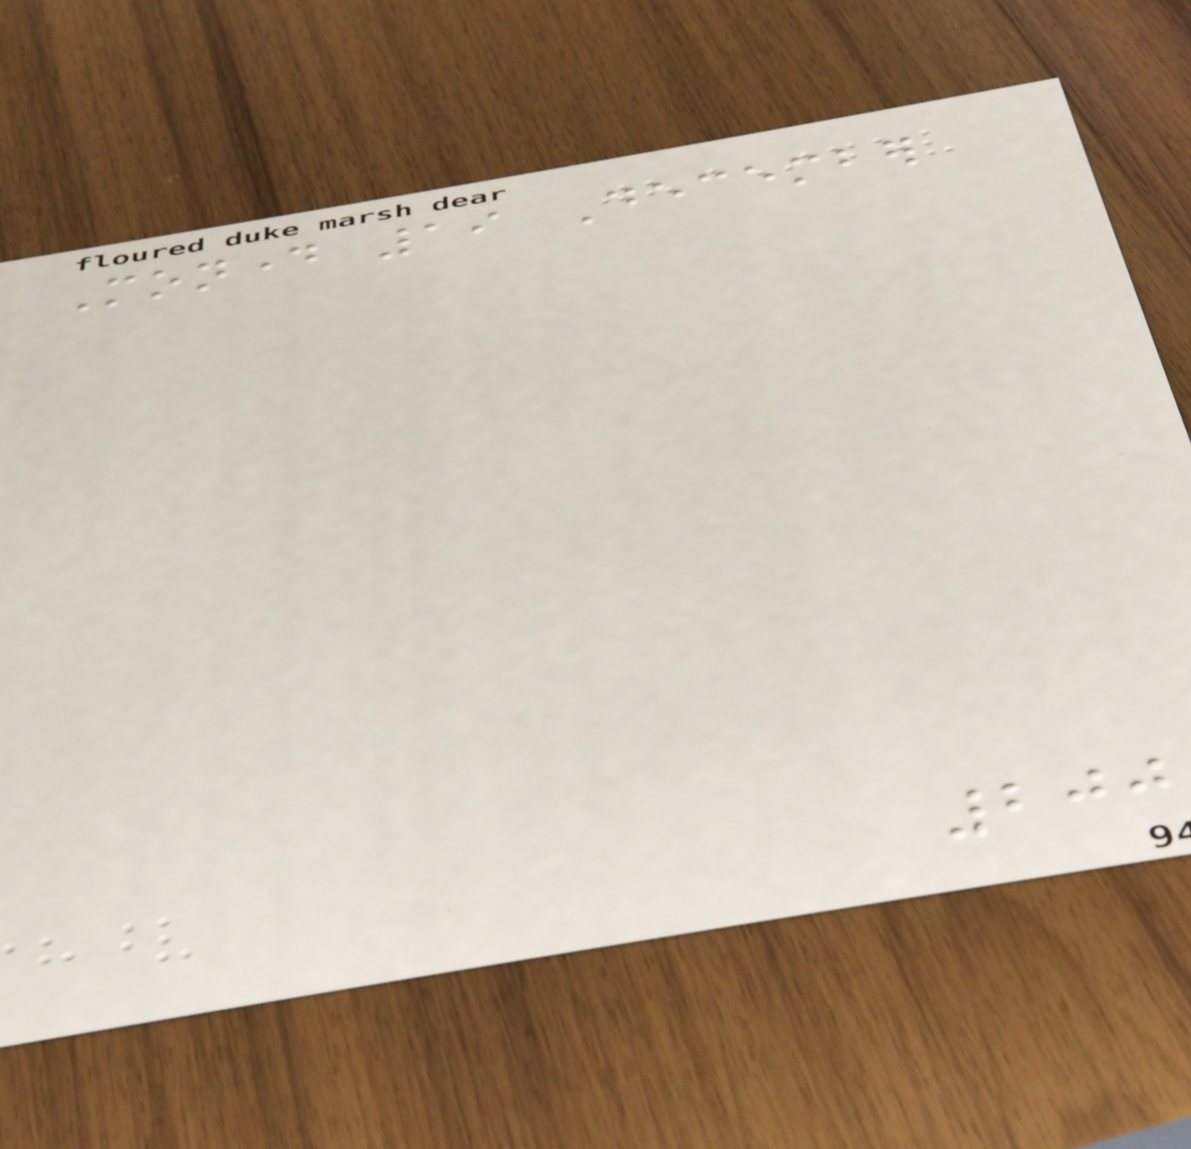Monday 19 December
200
